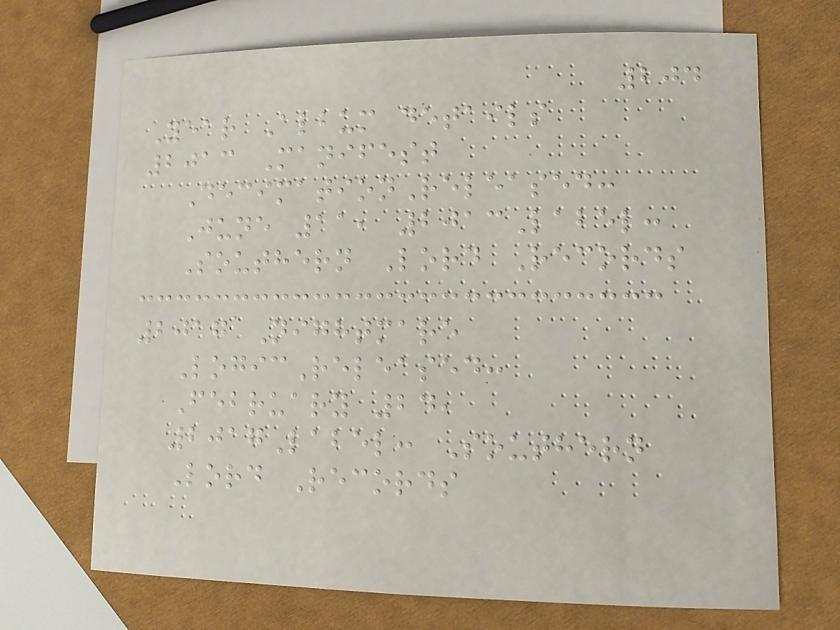204
Year Album details
2013 Manifest
DecimationReleased:
June 11, 2013Label:
Southern Lord Records
2017 Nightmare
LogicReleased:
February 24,
2017Label: Southern
Lord Records
